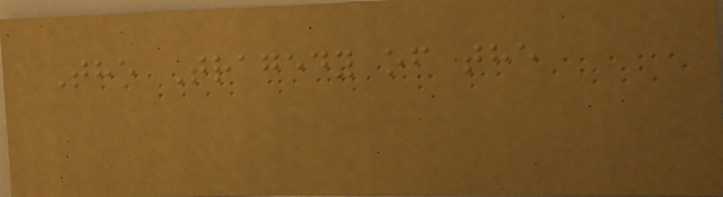The Tragedy of the
